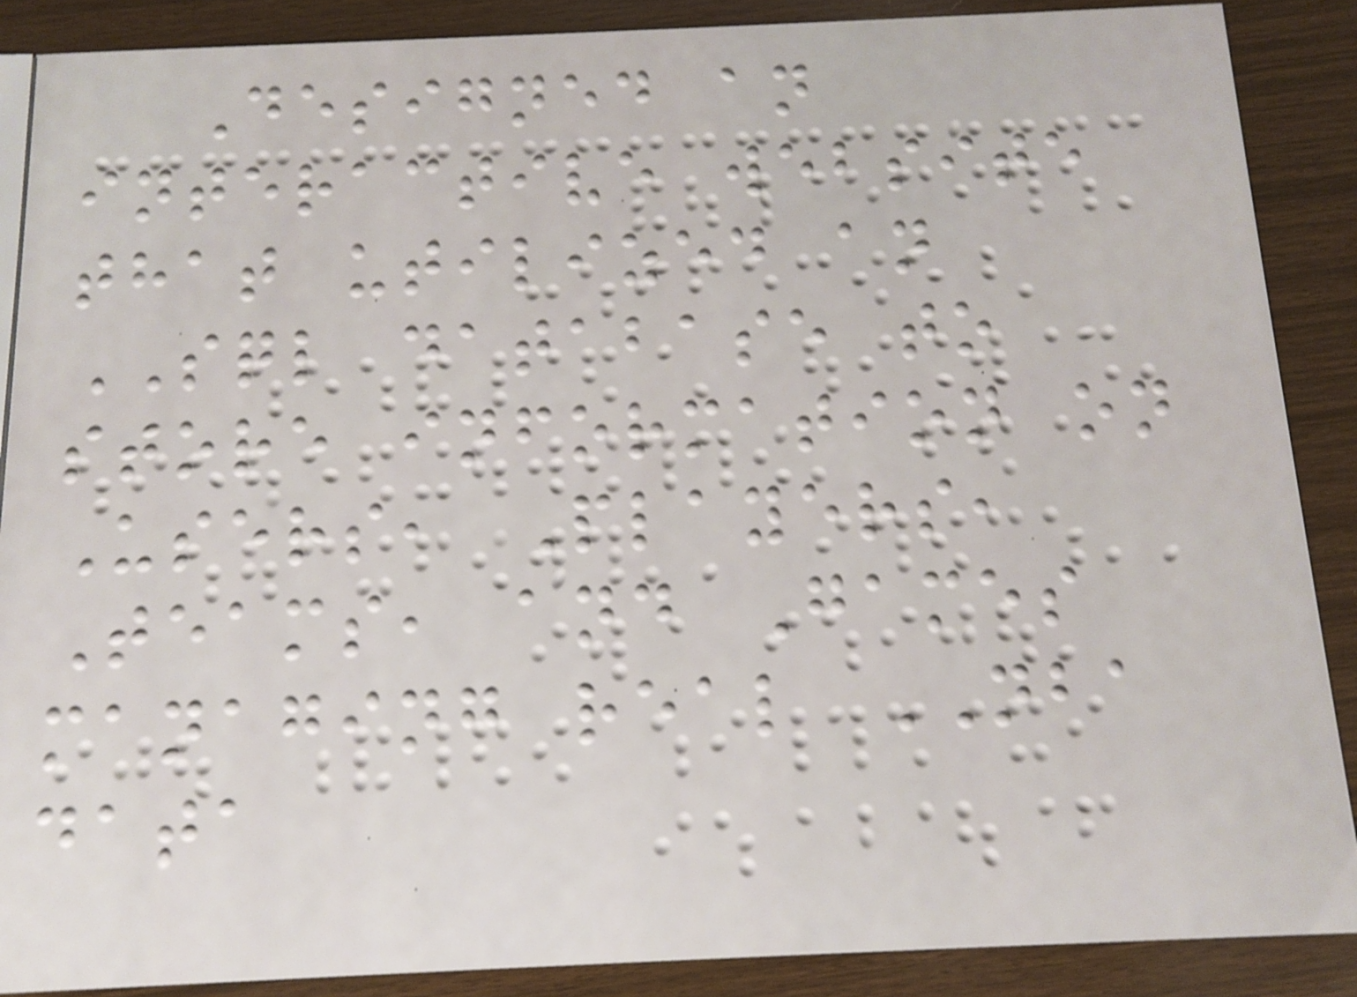Designed an
interactive website
that utilized an
SQL database to
store information on
Users, Players,
Teams, and Games
managing real NBA
data
